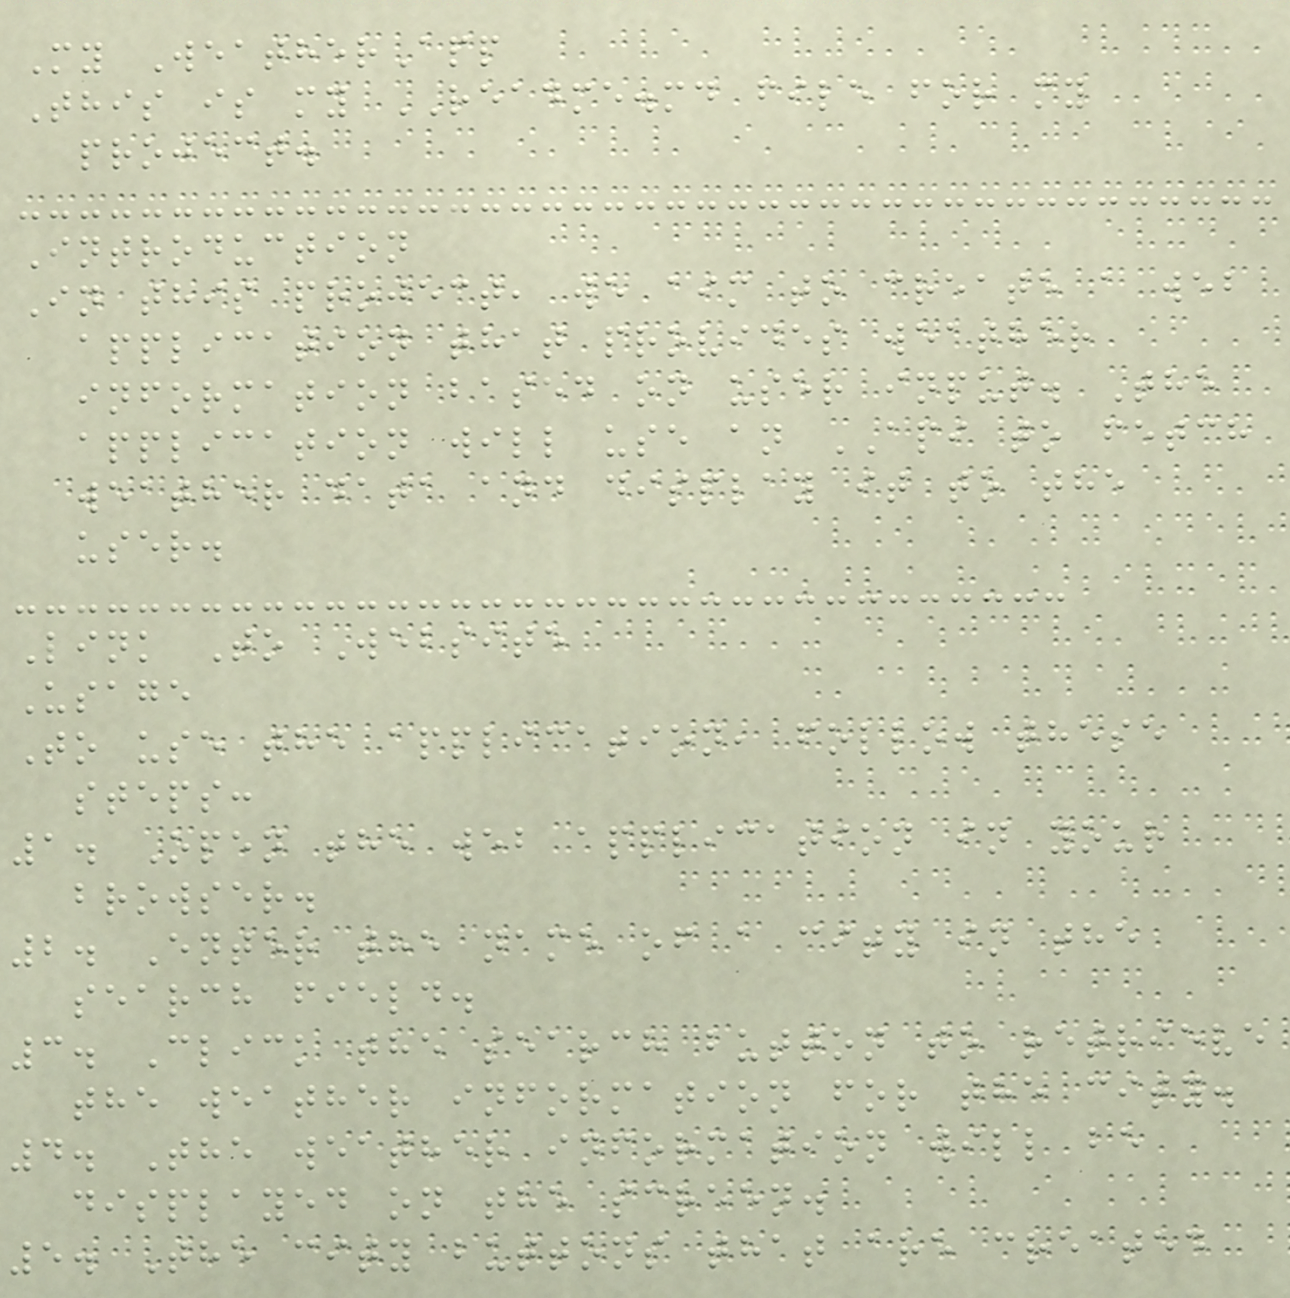My WeatherApp
This is my README.md file for my
project.
Introduction
In this project, we aim to create a web
application that provides weather
information based on user input. The
application will use an API to fetch
weather data and display it to the
user.
Link To Website
Usage
To use the application, follow these
steps:
1. Open the web application in your
browser.
2. Enter the name of a city in the
search field.
3. Click the search button to retrieve
the weather information for the city.
4. The weather information will be
displayed on the screen.
5. The city buttons that are created
